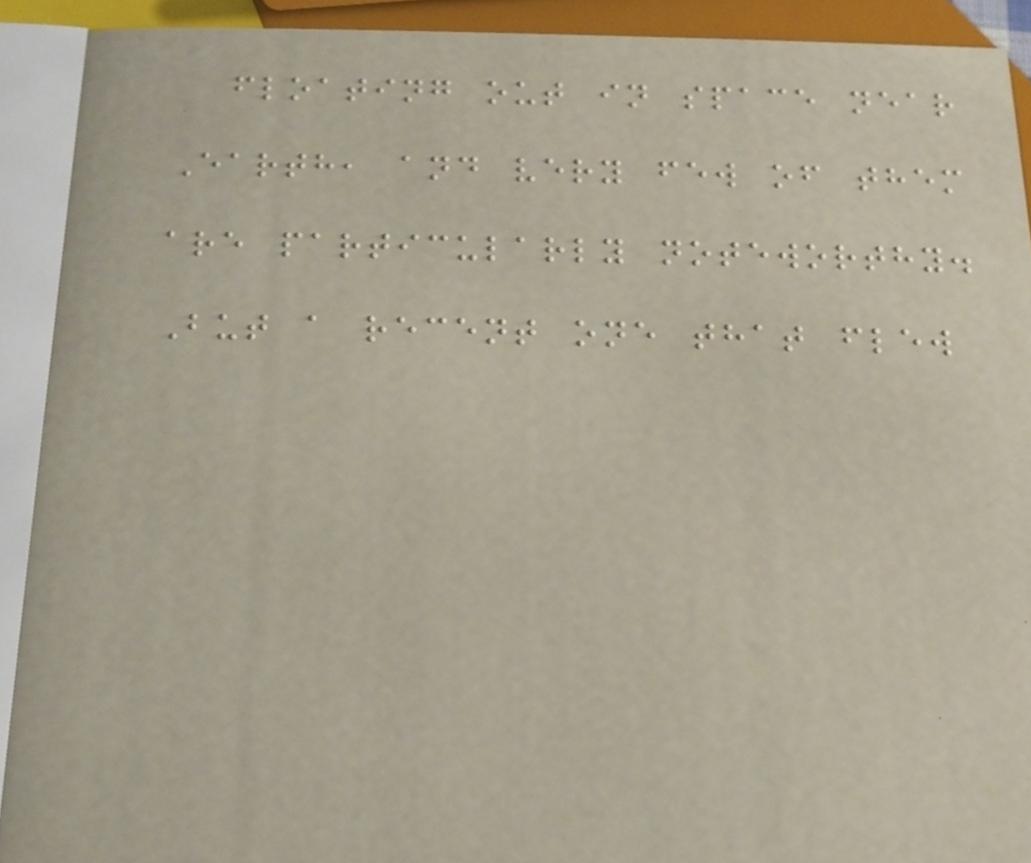floating out in space near
Earth, and very few of them
are particularly noteworthy.
But a recent one that flew
